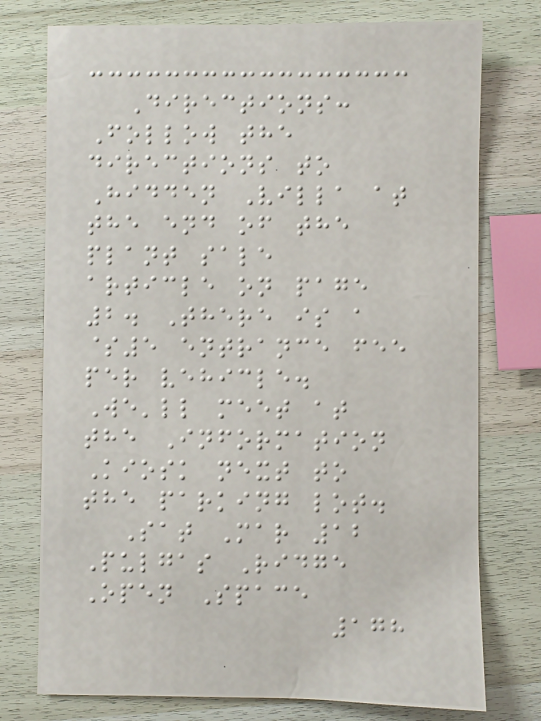Directions:
Follow the
directions to
Hidden Villa at
the end of the
plant sale
article on page
2. There is a
$5 entrance fee
per vehicle.
We'll meet at
the Information
Kiosk next to
the parking lot.
Sat Mar 12
Pulgas Ridge
Open Space
178
